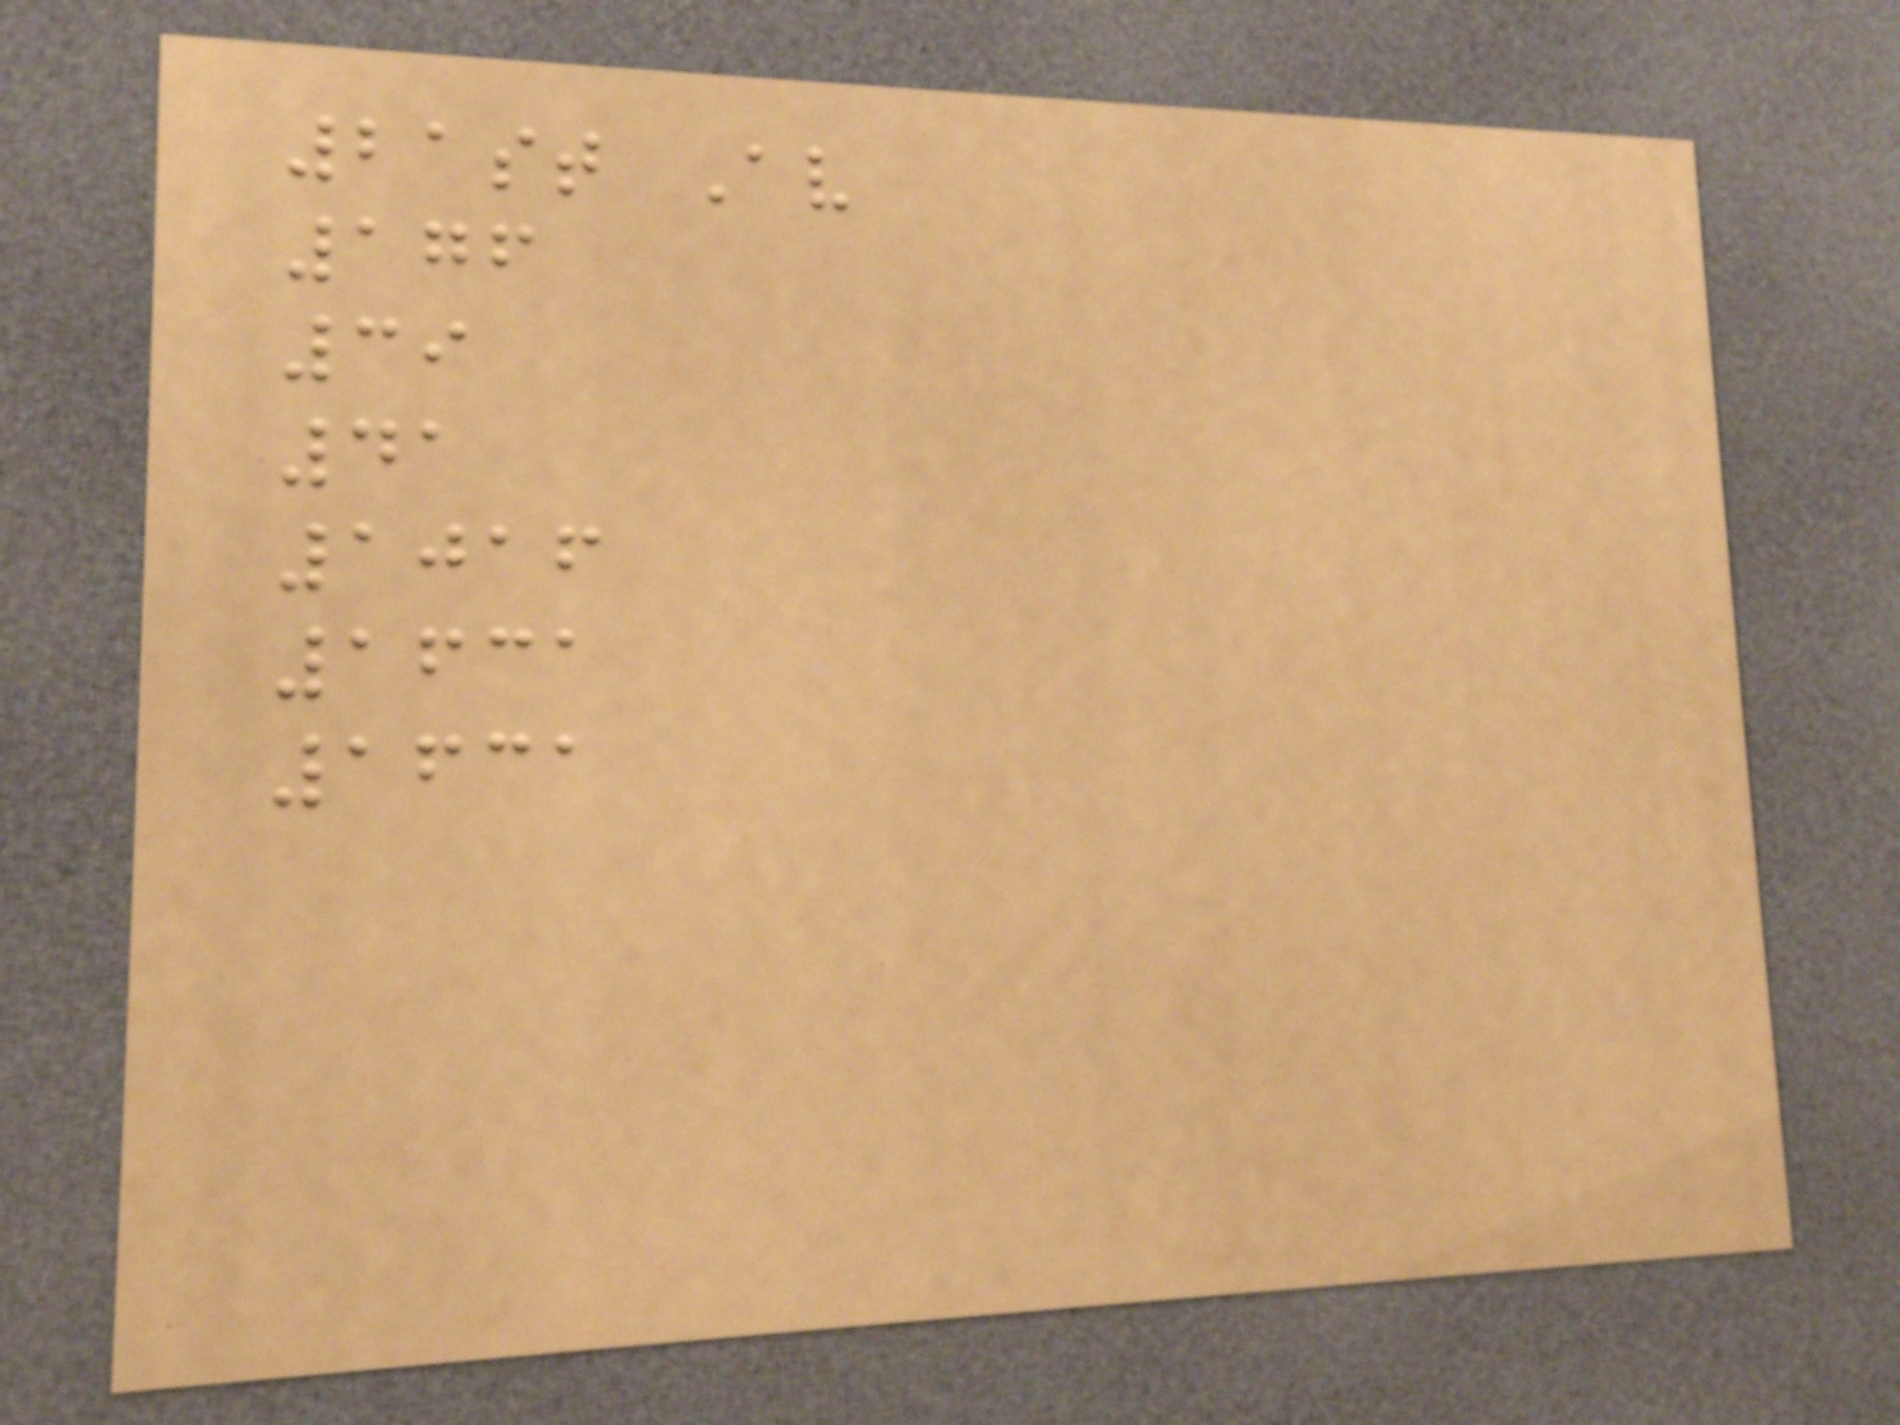21st Av
176
39
41
1016
1631
1631
